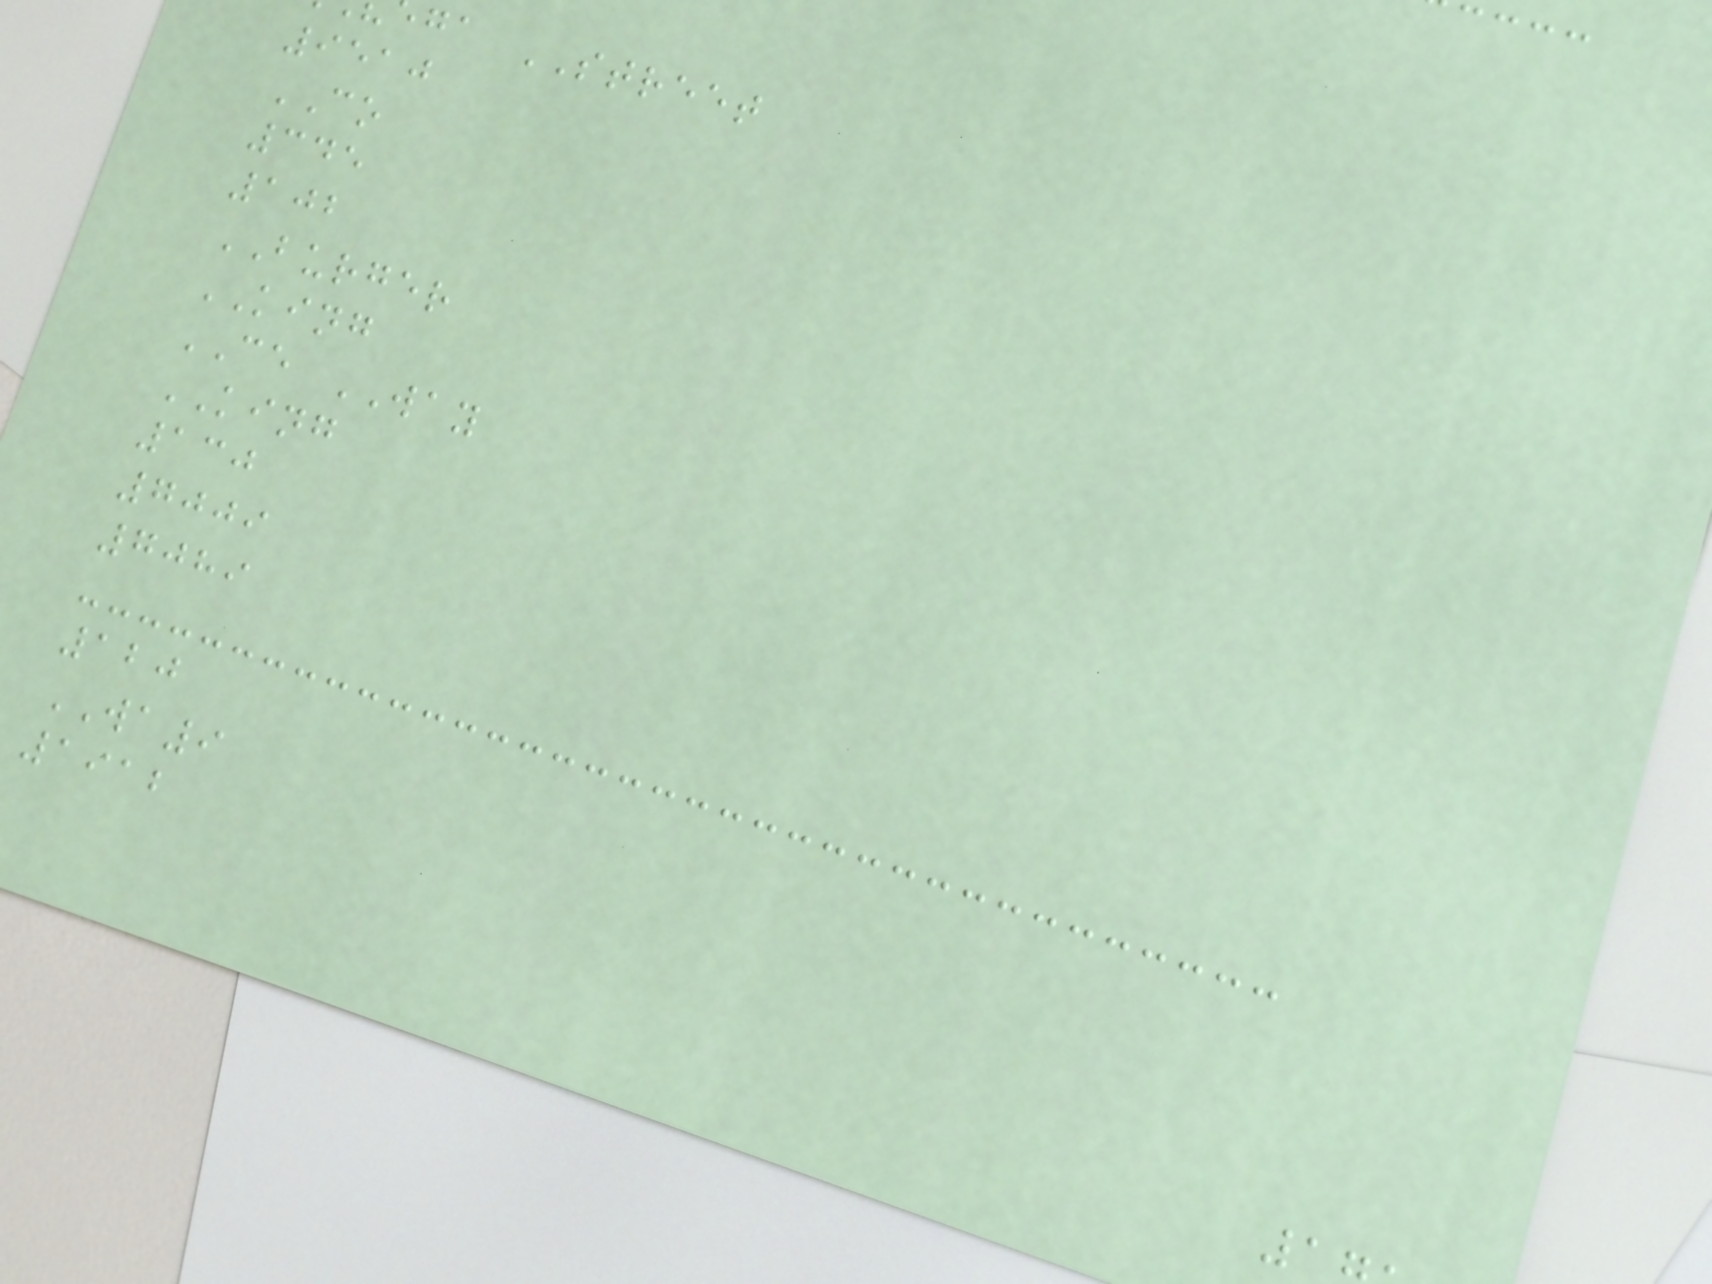ga STREET
9510
CO
345
102
BURGER
KING
CE WAY
KING
130
7009
7089
120
WA9
1912
